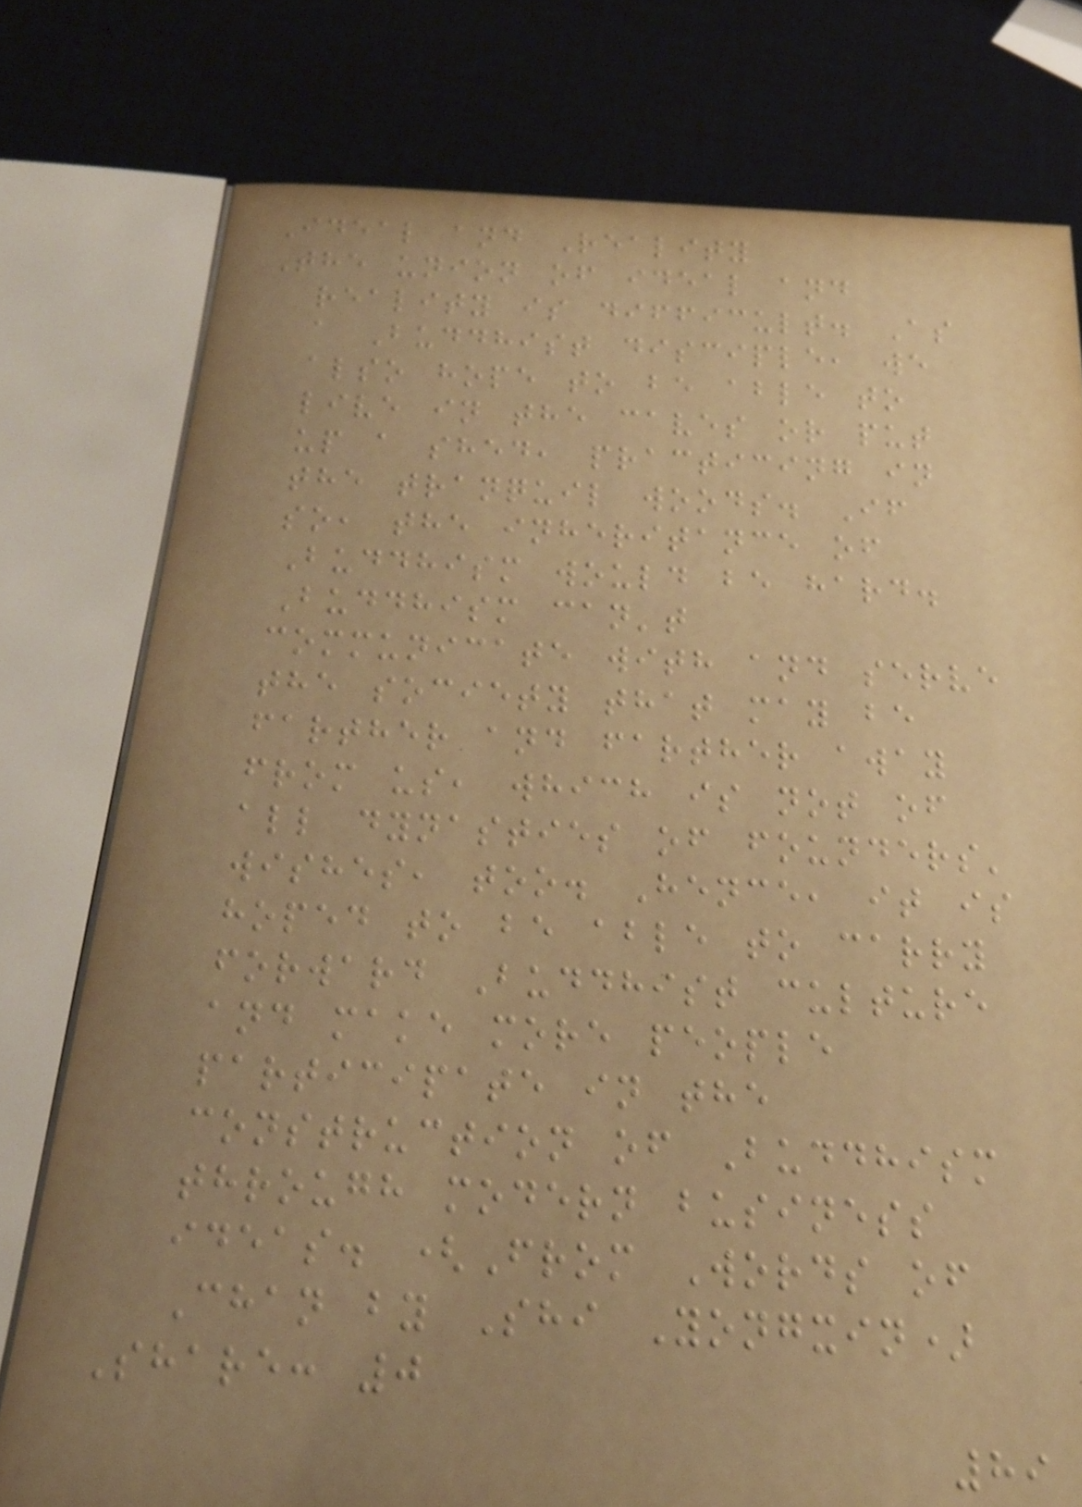Ideal and Reality
The union of ideal and
reality is difficult. As
a Buddhist disciple, we
also hope to be able to
live in the caves or put
up a shed, practicing in
the tranquil woods. If
so, the inheritance of
Buddhism would be hard.
Buddhism can't
communicate with and serve
the society that may be
farther and farther away
from us, which is not of
all dynasties of founders'
wishes, too. Hence, it is
hoped to be able to carry
forward Buddhist culture
and make more people
participate in the
construction of Buddhism
through modern business
ideas. (From Words of
Chan by Shi Yongxin)
Share: 0
89
